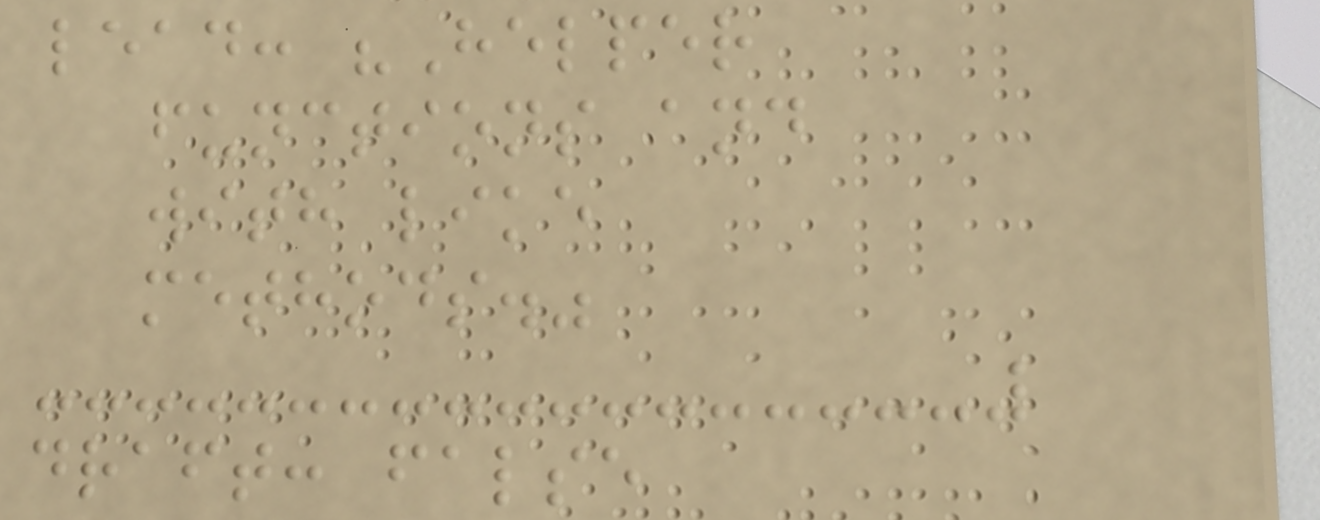lead: "Helper
functions and
with like
methods."
draft: false
